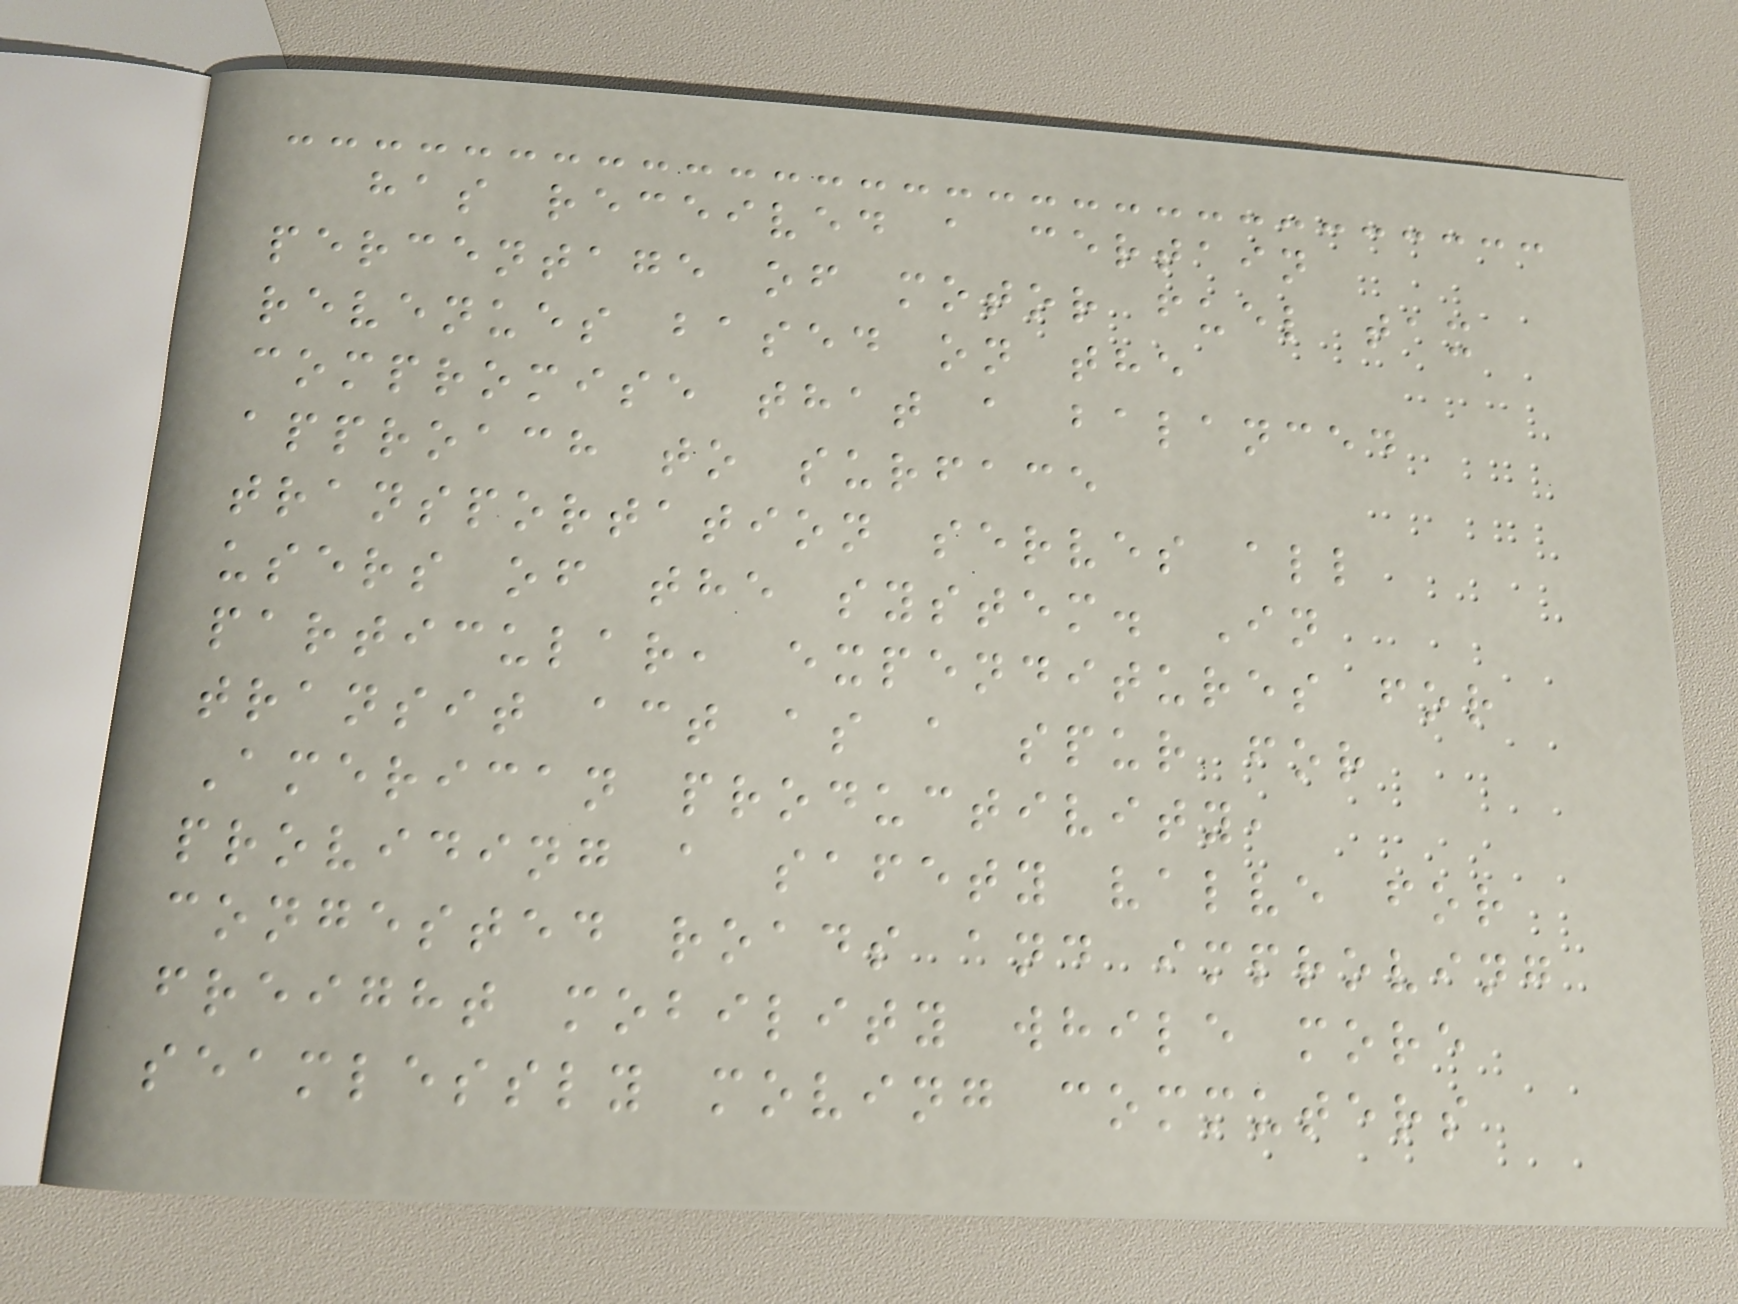has received a certain
percentage of motor fuel tax
revenues based on the
compromise that a balanced
approach to surface
transportation serves all
users of the system. In
particular, expenditures for
transit act as a spur for
American productivity,
providing a safety valve for
congested roads and improving
freight mobility while more
seamlessly moving commuters
